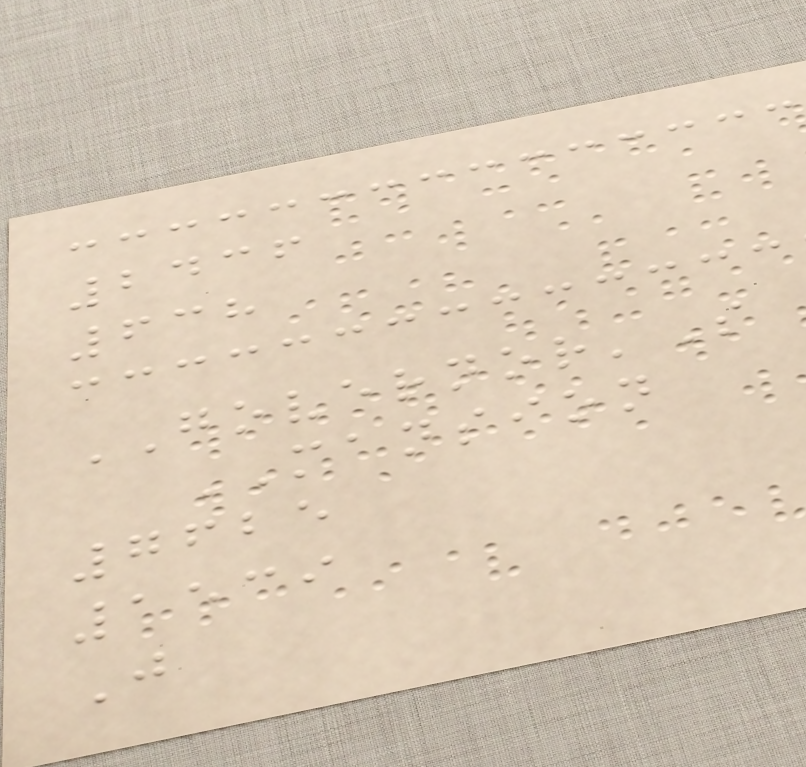2436
638
GOVERNOR'S
MANSION
7625
1539
J
